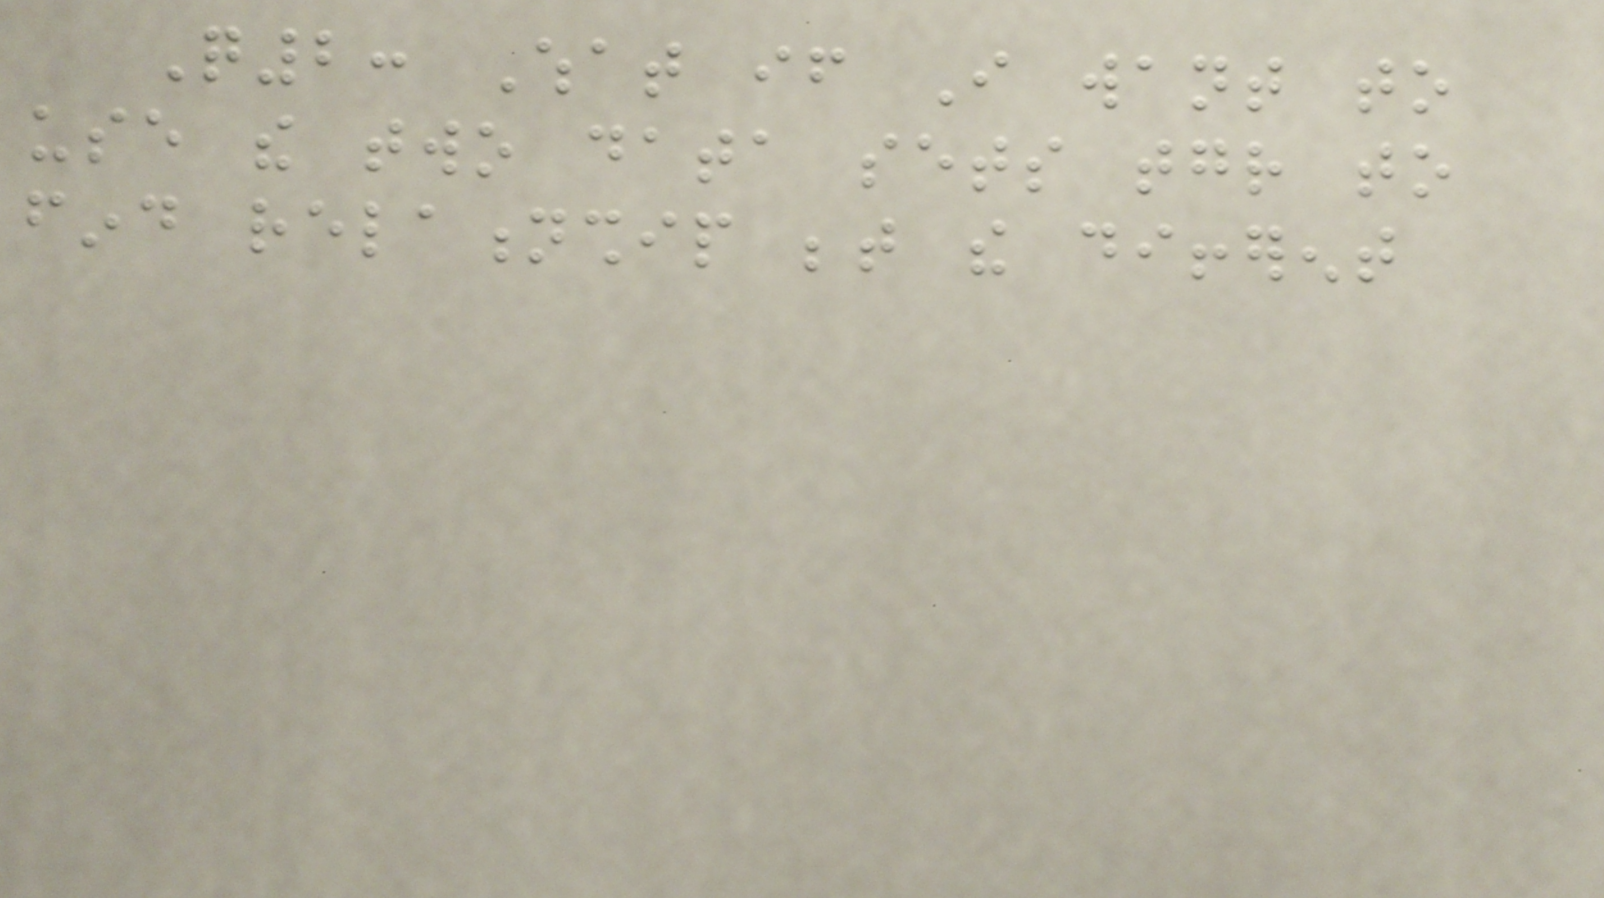Q2: What if I want to
use the two data sets together to
find relationship between the different
